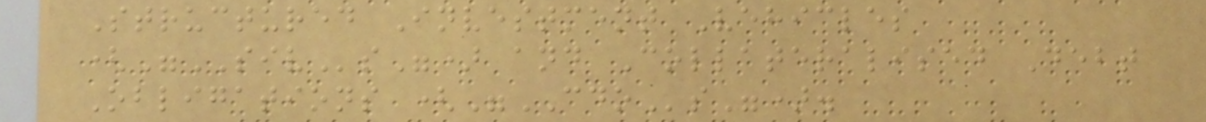Structured Investment Vehicles
("SIVs") and Collateralised Debt
Obligations ("CDOs").
